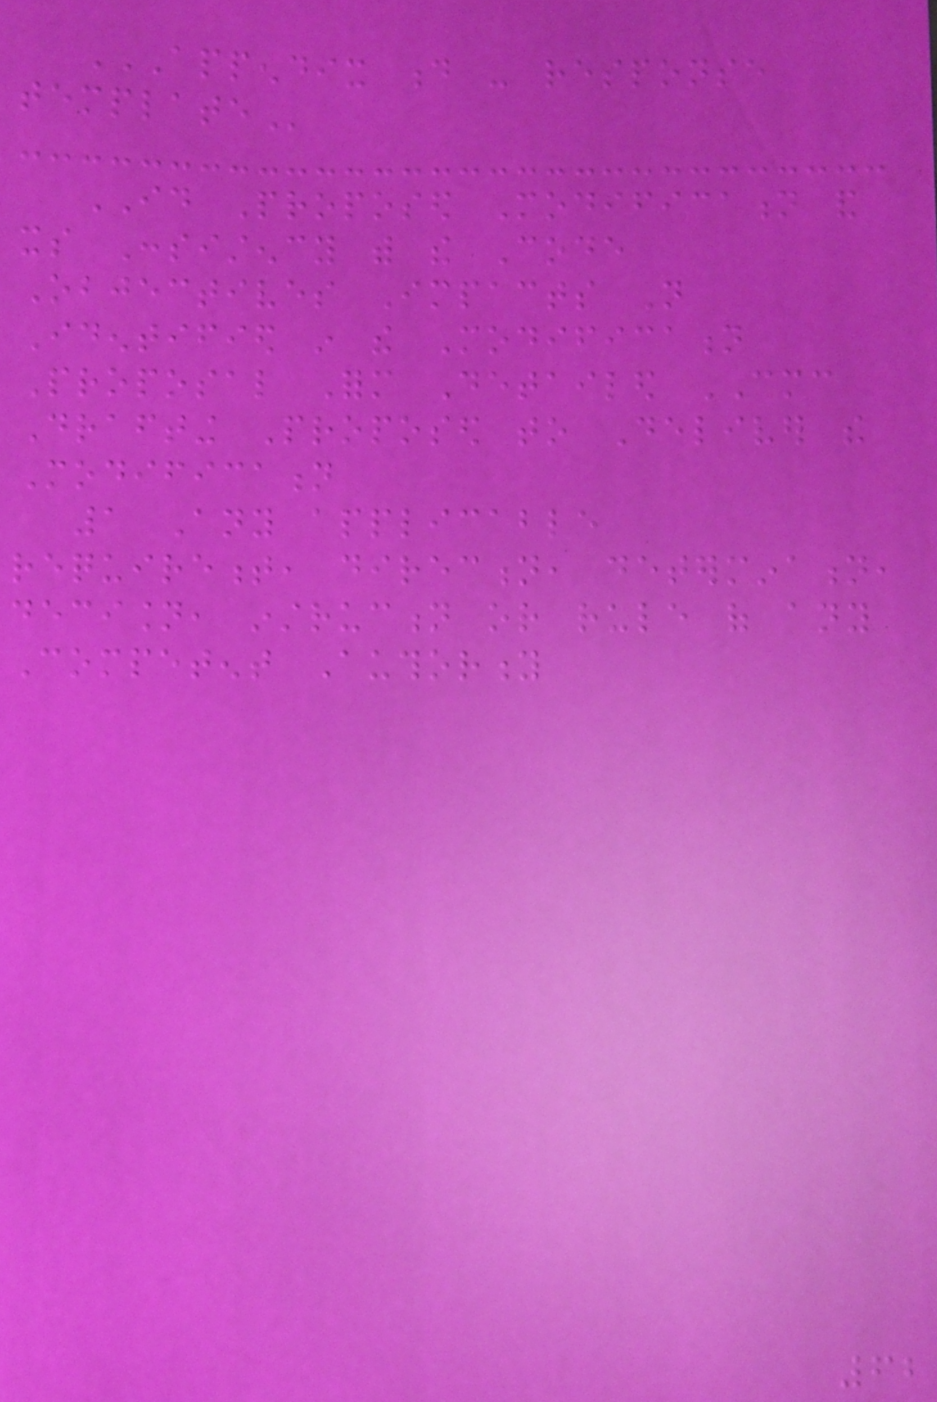APPENDIX D - RESPONSE
TEMPLATE
ID Proposed Modification and
its Consistency with the Code
Objectives Impacts Not
Identified in the Modification
Proposal Form Detailed CMC
Drafting Proposed to Deliver the
Modification
1 Any applicable
requirement, direction, determination,
decision, instruction or rule of any
Competent Authority
62
